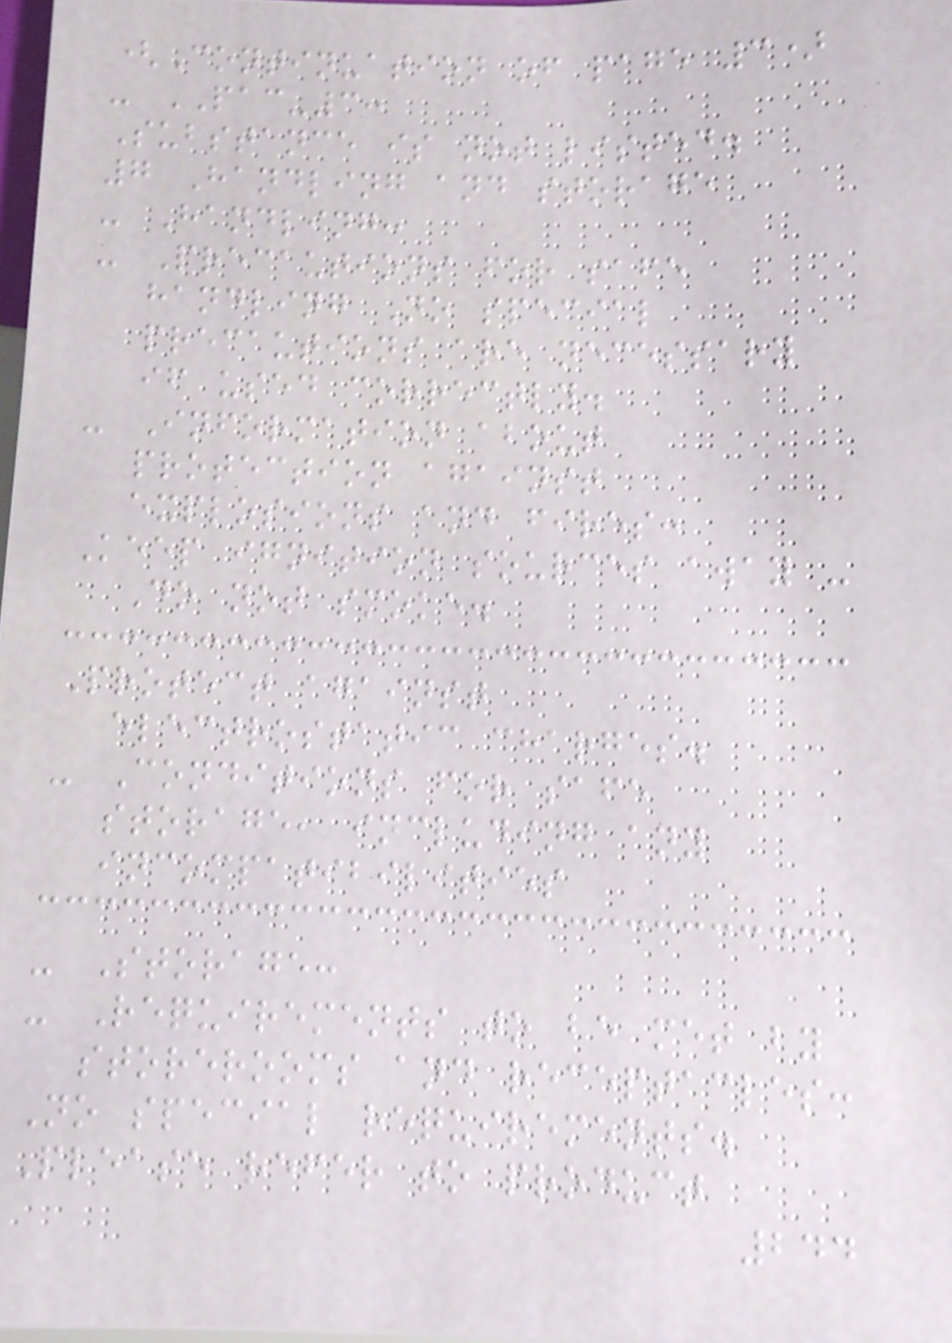(Continuation of page 3)
- PAC-3:
Substance is not listed.
7 Handling and storage
- Handling:
- Precautions for safe
handling No special
precautions are necessary
if used correctly.
- Information about
protection against
explosions and fires:
Keep ignition sources away -
Do not smoke.
Protect against
electrostatic charges.
- Conditions for safe
storage, including any
incompatibilities
- Storage:
- Requirements to be met by
storerooms and receptacles:
No special requirements.
Please refer to product
244
